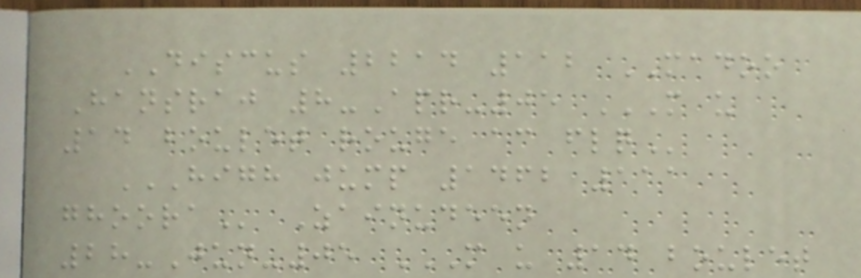DISCUS 2214 112 MADOO
Hansraj 8-Apr-05 M U
14 BOULET ROUGE AC FLQ
HIGH JUMP 1462 111
GHOORA Zainudeen
28-Jun-05 M U 14 BOULET
